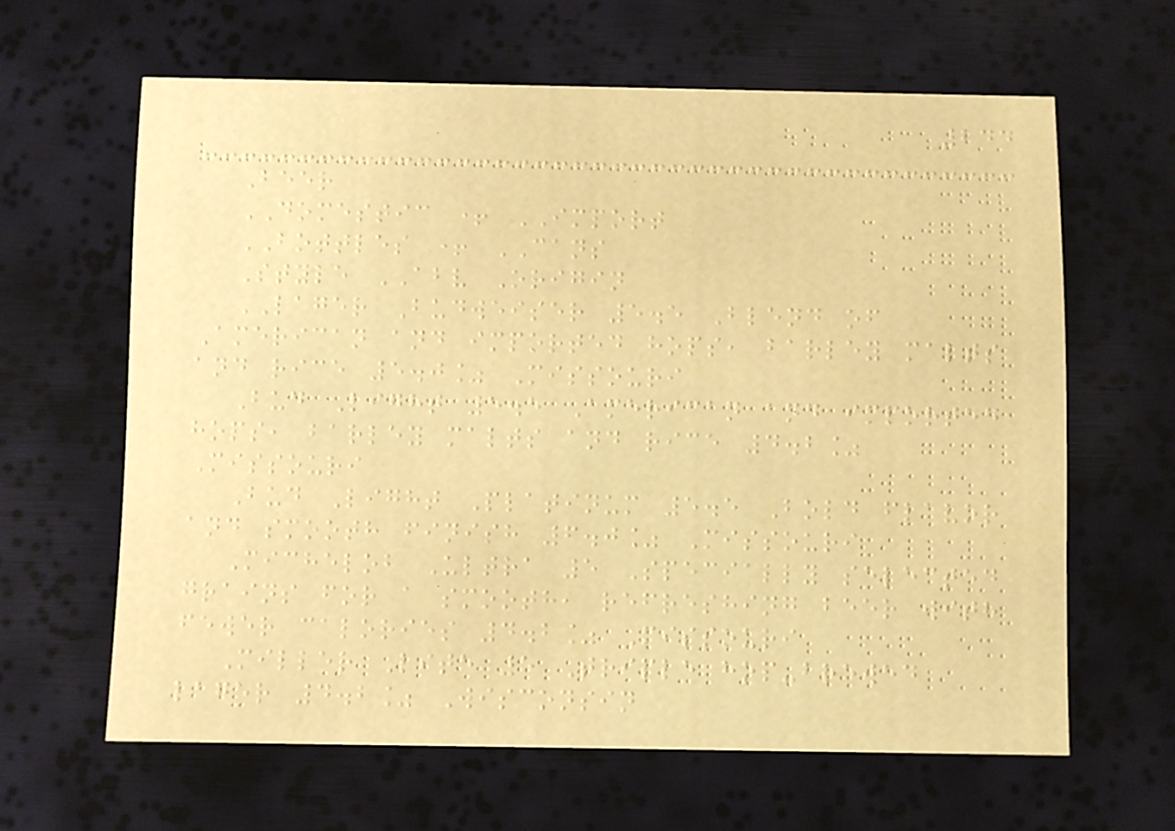244
Beer
DOMESTIC + IMPORT
BOTTLES + CANS
Style ABV Origin
LAGER Budweiser 5.5 Blend of
American and imported hops, barley malts
and rice 5.0% Missouri
Bud Light 5.5 American and imported
hops, barley malts and rice 4.2%
Missouri
Bud Light Platinum 5.5 Bold flavor
and smooth finish 6.0% Missouri
Michelob Ultra 5 Specially selected
grains for a smooth, refreshing beer with
fewer calories 4.2% Missouri
Miller Lite 5 Triple hop-brewed
lager 4.2% Wisconsin
